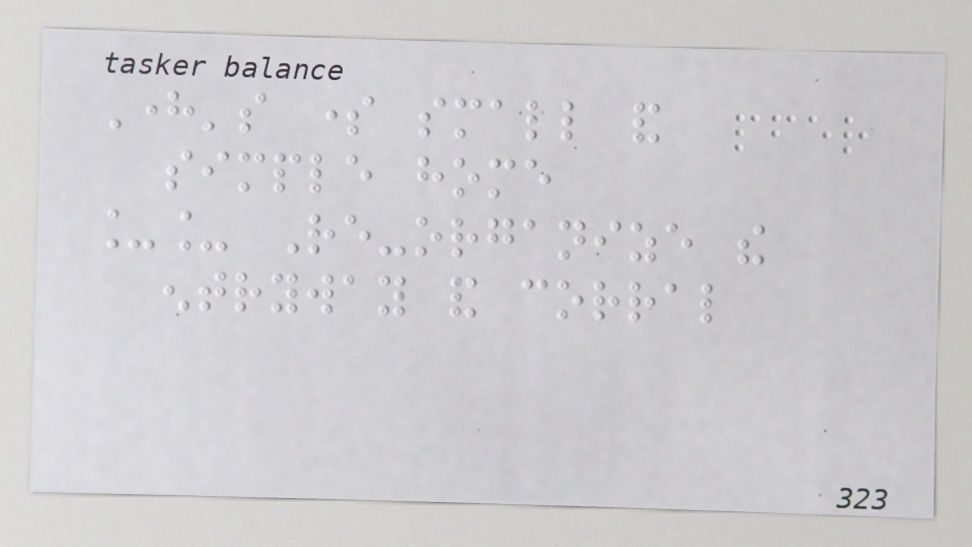Here's some small and
simple home
__ Re-organize the
entryway and corral
